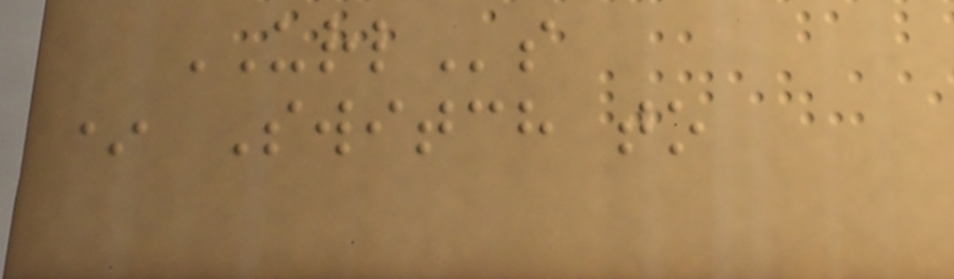URLs
* Switch to
